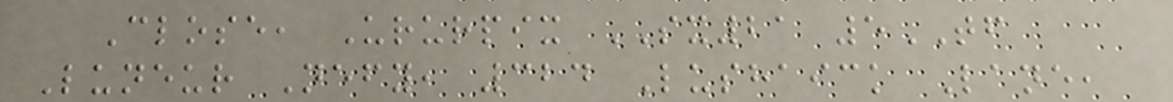Close, Ururpix SX21 5TF
Luneur Nefy, 324 Lushaick Lane,
